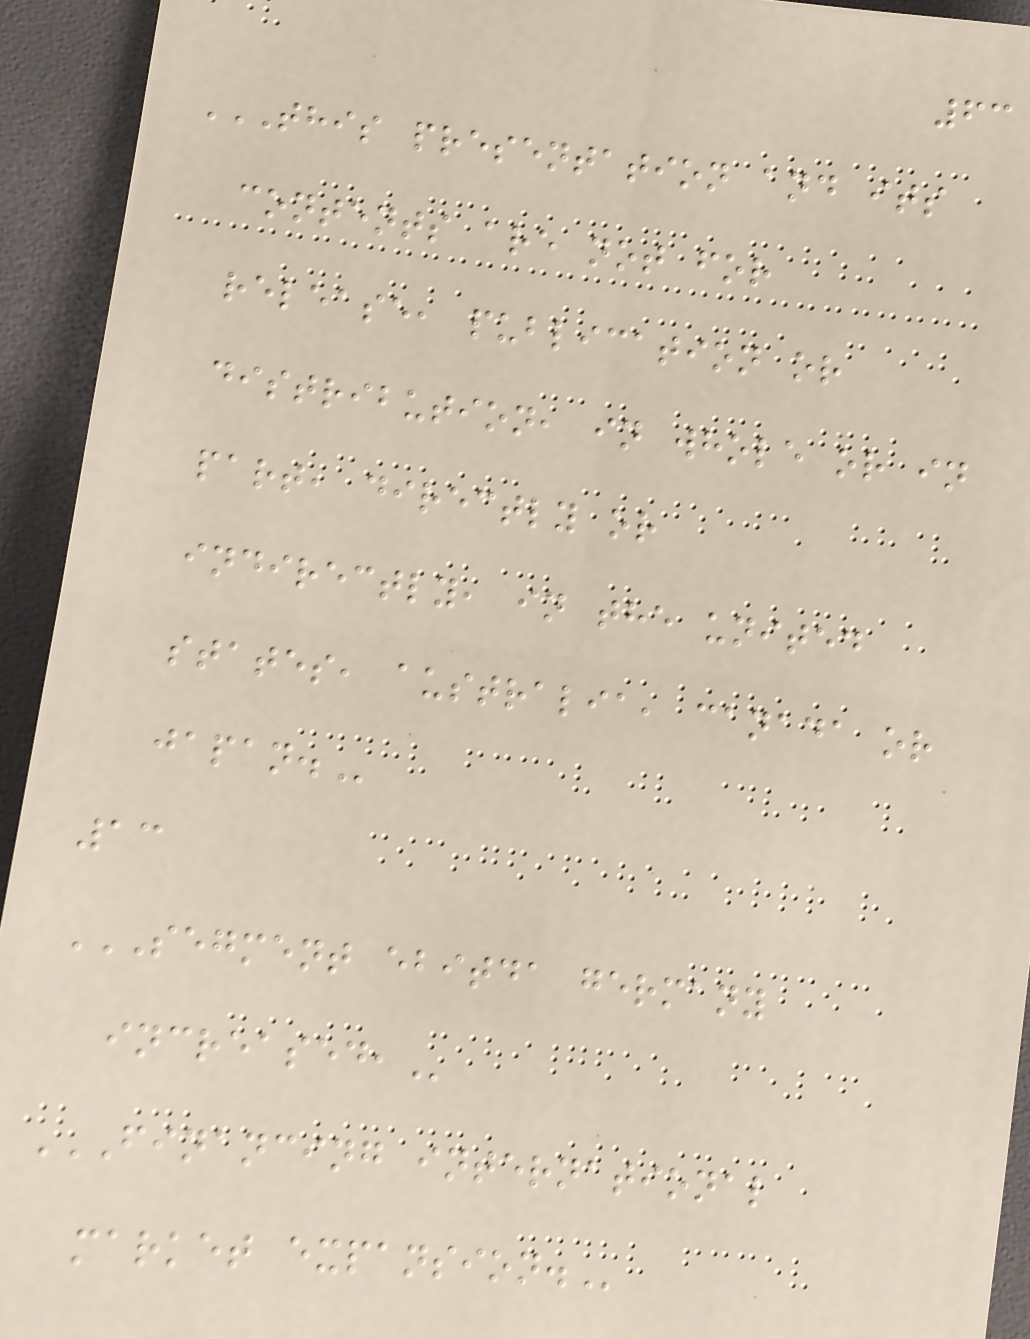63
THIS PRESENTATION AND ITS
CONTENTS ARE NOT FOR
RELEASE, PUBLICATION OR
DISTRIBUTION, IN WHOLE OR IN
PART, DIRECTLY OR
INDIRECTLY, IN THE UNITED
STATES, AUSTRALIA, CANADA OR
JAPAN.
13
SEGMENT EBITDA GERMANY
INCREASED,
FINANCING INTERNATIONAL
MARKET EXPANSION.
